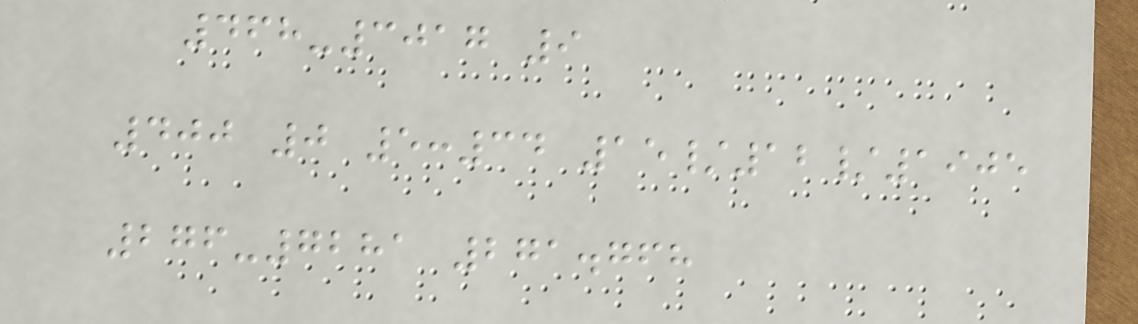468-3017 9
400 0 5:34 15/12/1905
276-7281 271.768
